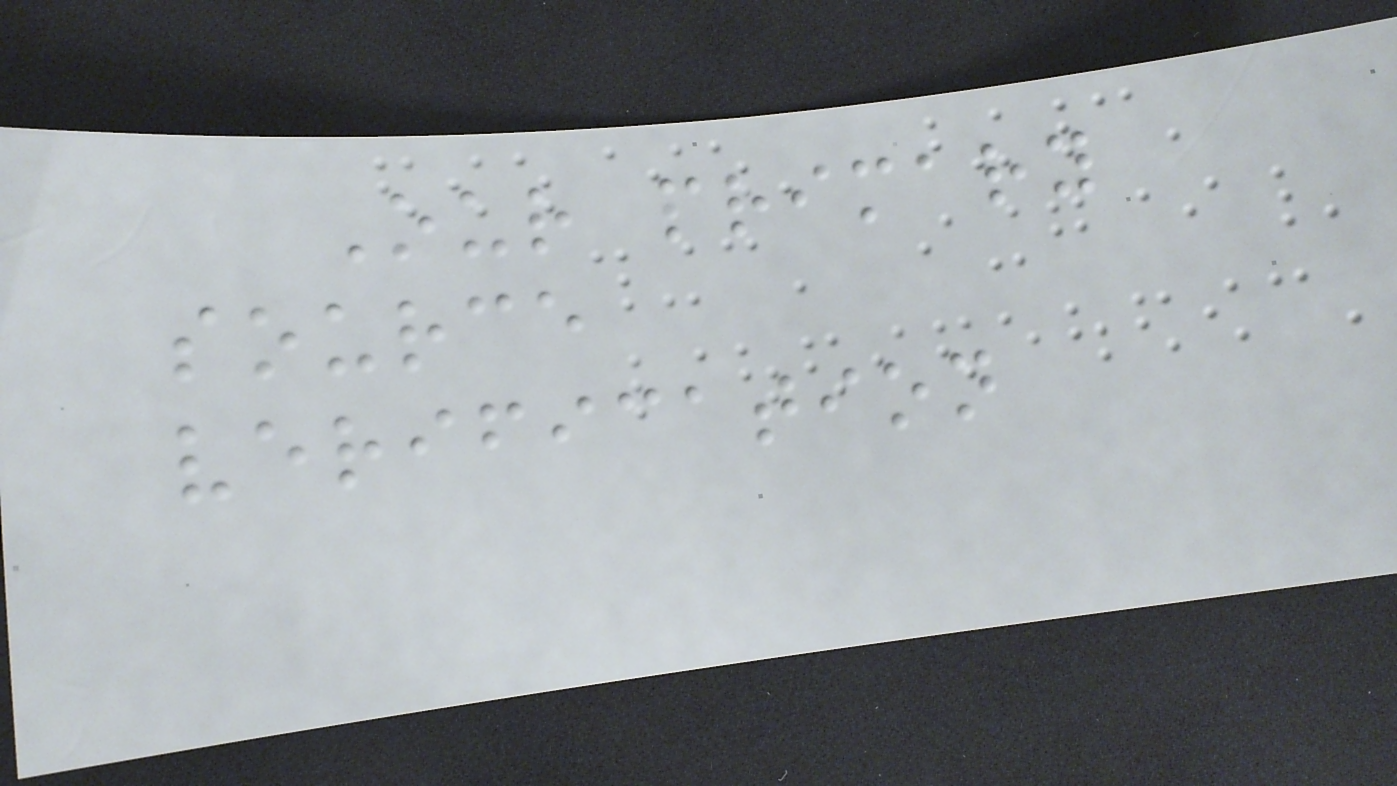Our primary
source
verification
